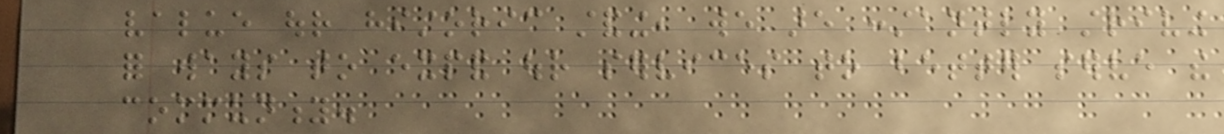value our historic standing, we are constantly striving
for ways to expand our services to better serve the
community.
